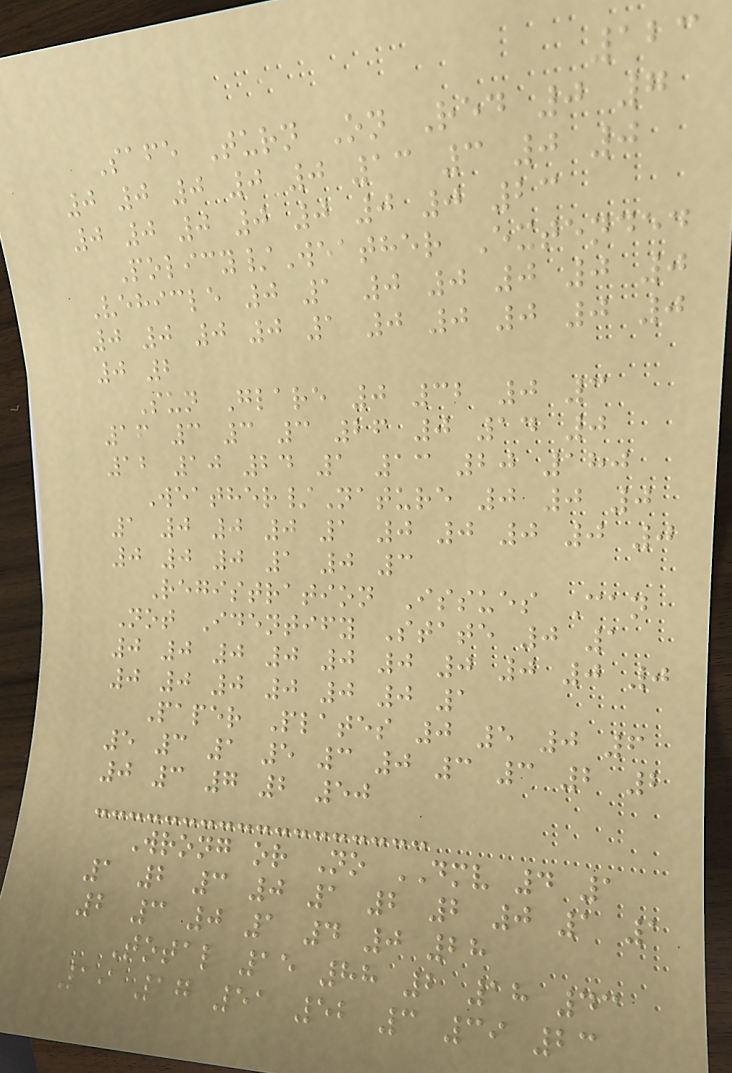123
Safe Turn On Red 0 7
0 0 0 0 0 13 3 0 0
0 0 0 0 0 0 0 23
Policy/Weather Extended
Vehicle 0 1 0 0 0 0 0
0 0 0 0 1 0 0 0 0 0
0 2
Sun Glare 0 32 0 3
16 3 3 3 26 0 14 0
12 10 24 1 13 20 180
Weather/Nature 0 0 0
1 0 0 0 1 0 0 0 0 0
0 0 0 1 0 3
Registration Issues Can
Not Identify State 0 1
0 0 0 0 0 0 0 0 0 0
0 0 0 0 0 0 1
Paper Plates 0 5 0 6
5 3 1 5 3 0 3 3 2 2
0 3 7 2 50
Wrong or No DMV 4 1
1 2 3 0 1 2 2 0 1 1
2 3 0 1 4 0 28
Total 15 88 2 18 43
19 17 51 52 3 39 23
